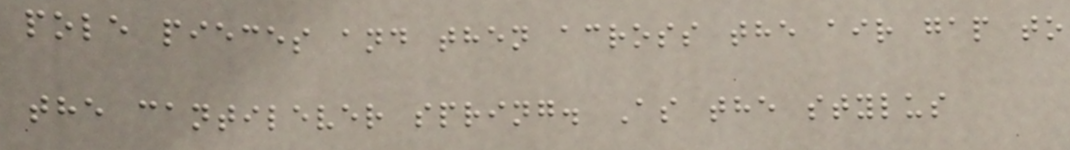pole pieces and then across the air gap to
the cantilever spring. As the stylus
